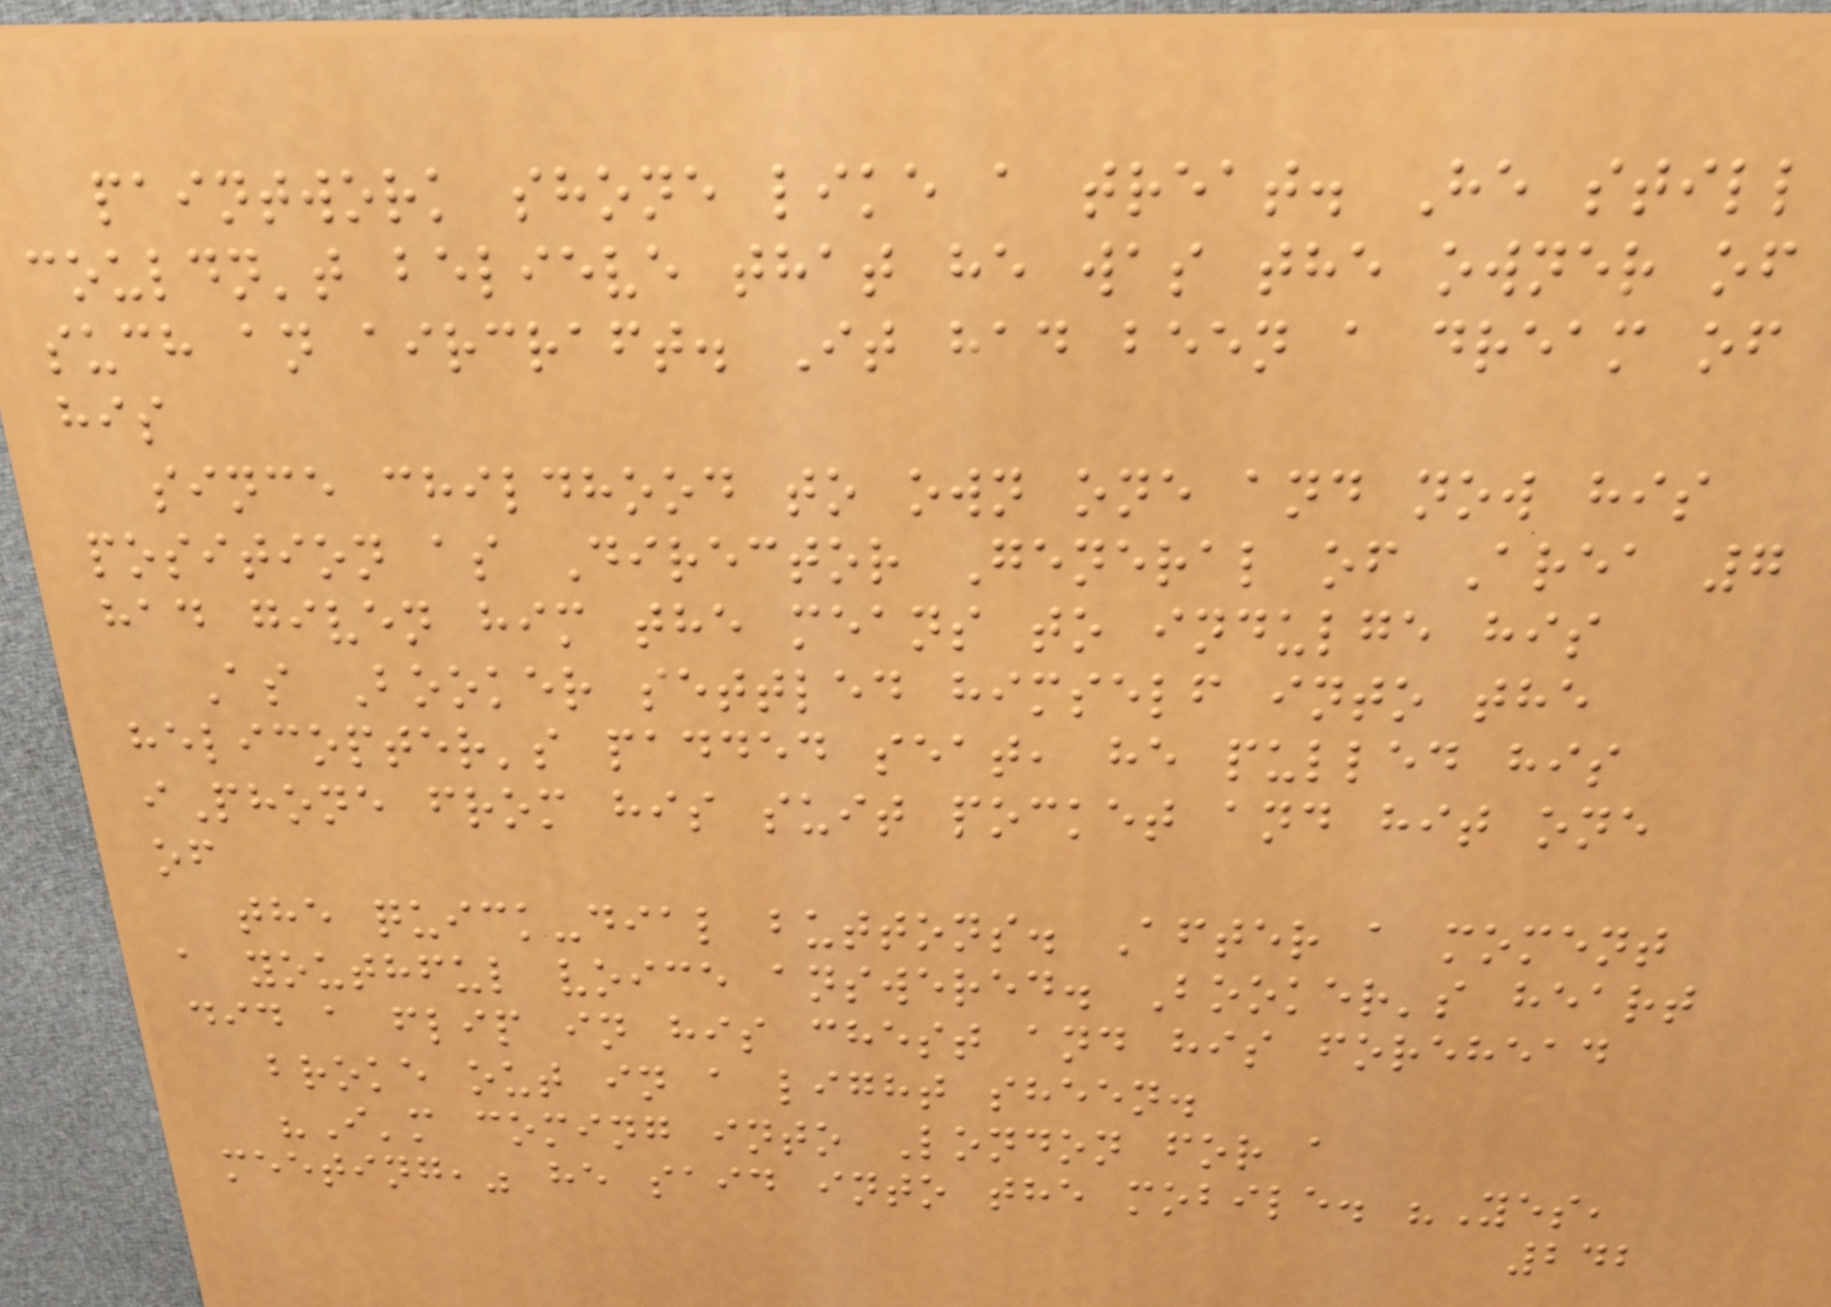paintwork shone like a treat. He still
couldn't believe that he was the owner of
such an aircraft. It had been a dream of
his
since childhood to own one and now his
position as Director General of Area 7
had given him the means to indulge his
As Booker settled himself into the
helicopter's padded seat, he pulled his
iPhone from his suit pocket and hit one
of
the quick-dial buttons. After a moment
a youthful voice answered. Booker's heart
did a flip in his chest and his forehead
broke out in a light sheen.
"I'm coming into London for a
meeting," he said into the mobile. "Yes,
242
